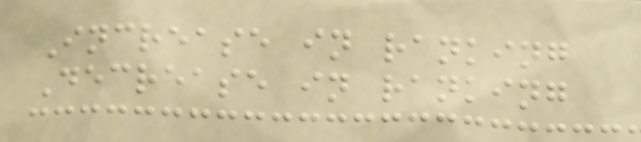Increase in ranking
Decrease in ranking
